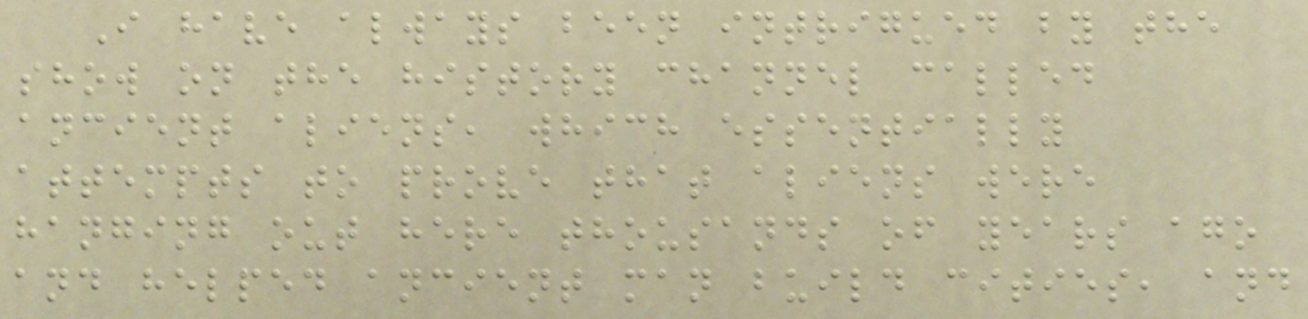I have always been intrigued by the
show on the history channel called
ancient aliens, which essentially
attempts to prove that aliens were
hanging out here thousands of years ago
and helped ancient man build cities, and
